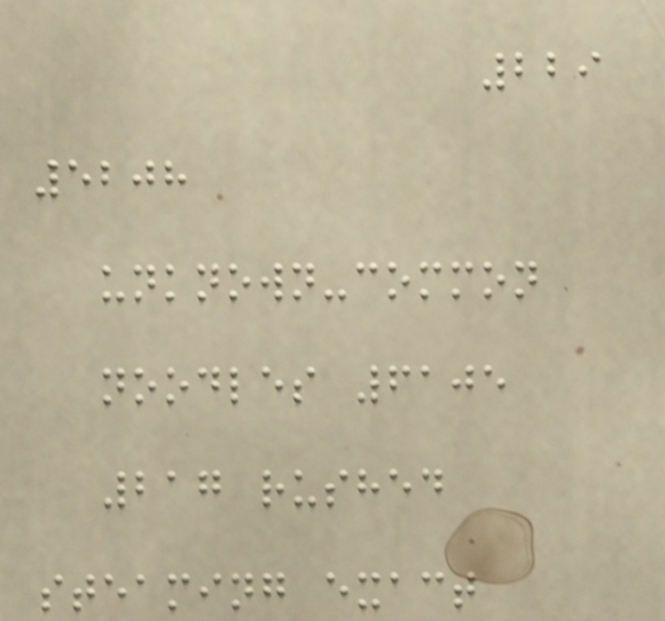229
5208
unknown-common
noodles 6105
217 rushed
steaming exact
